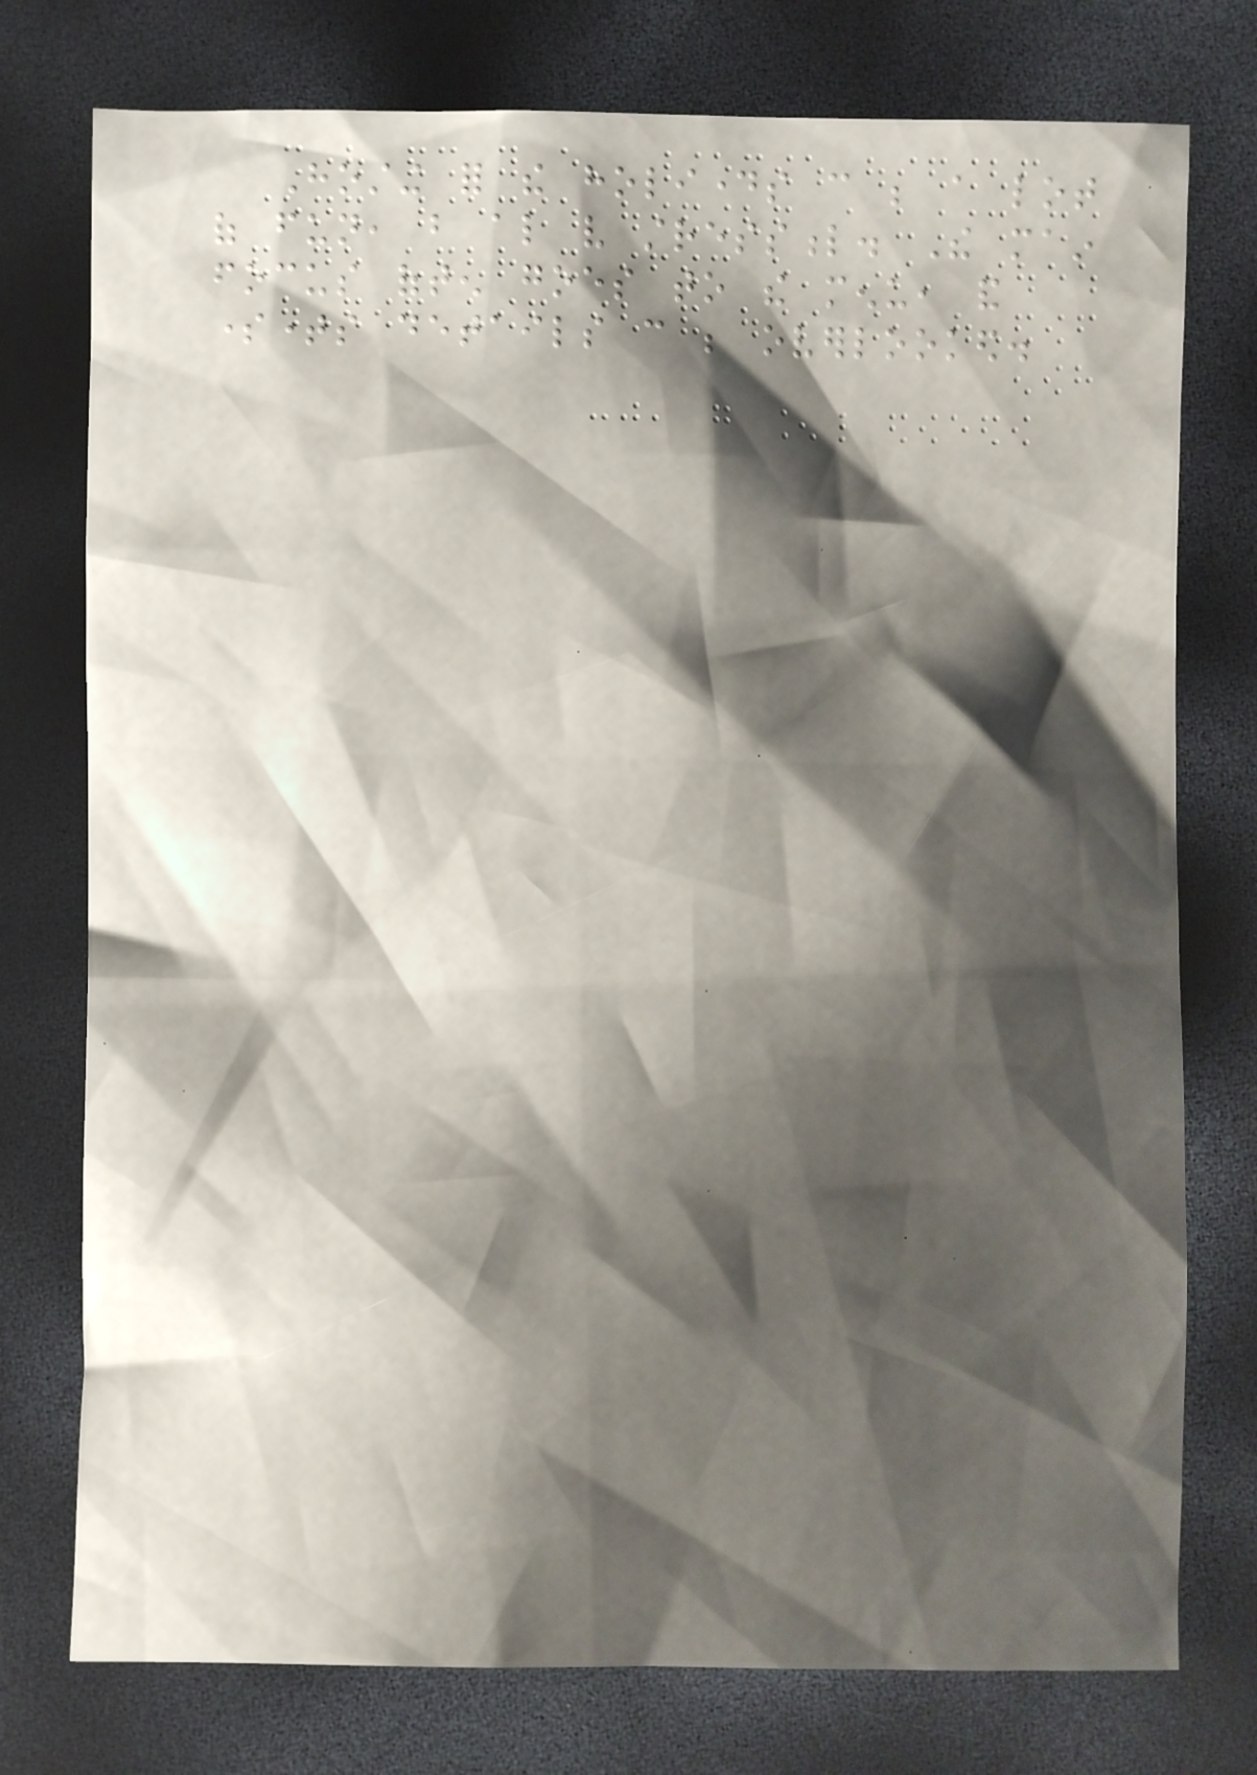Hosting for the holidays can be a lot
of fun, but also very stressful. The main
focus often goes to the menu, and
sometimes details can be overlooked.
